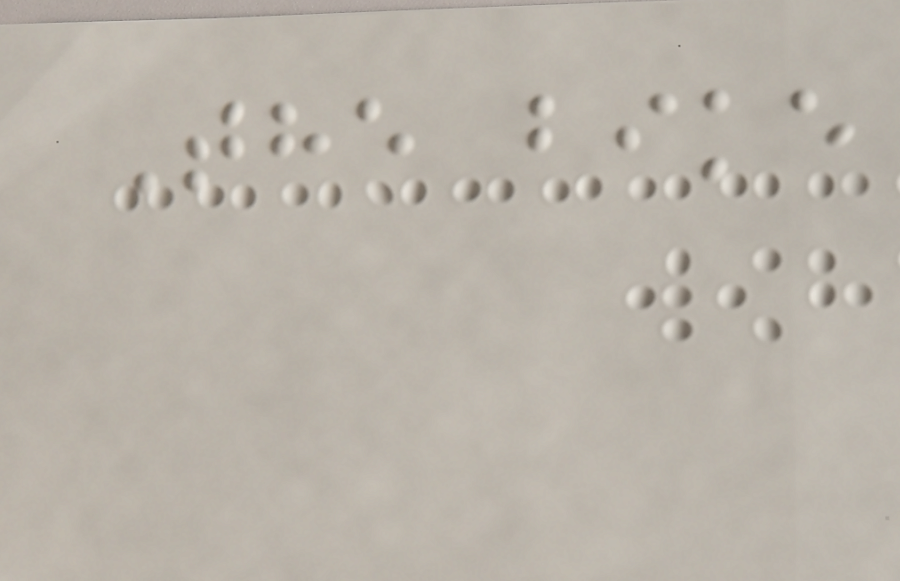The bike
